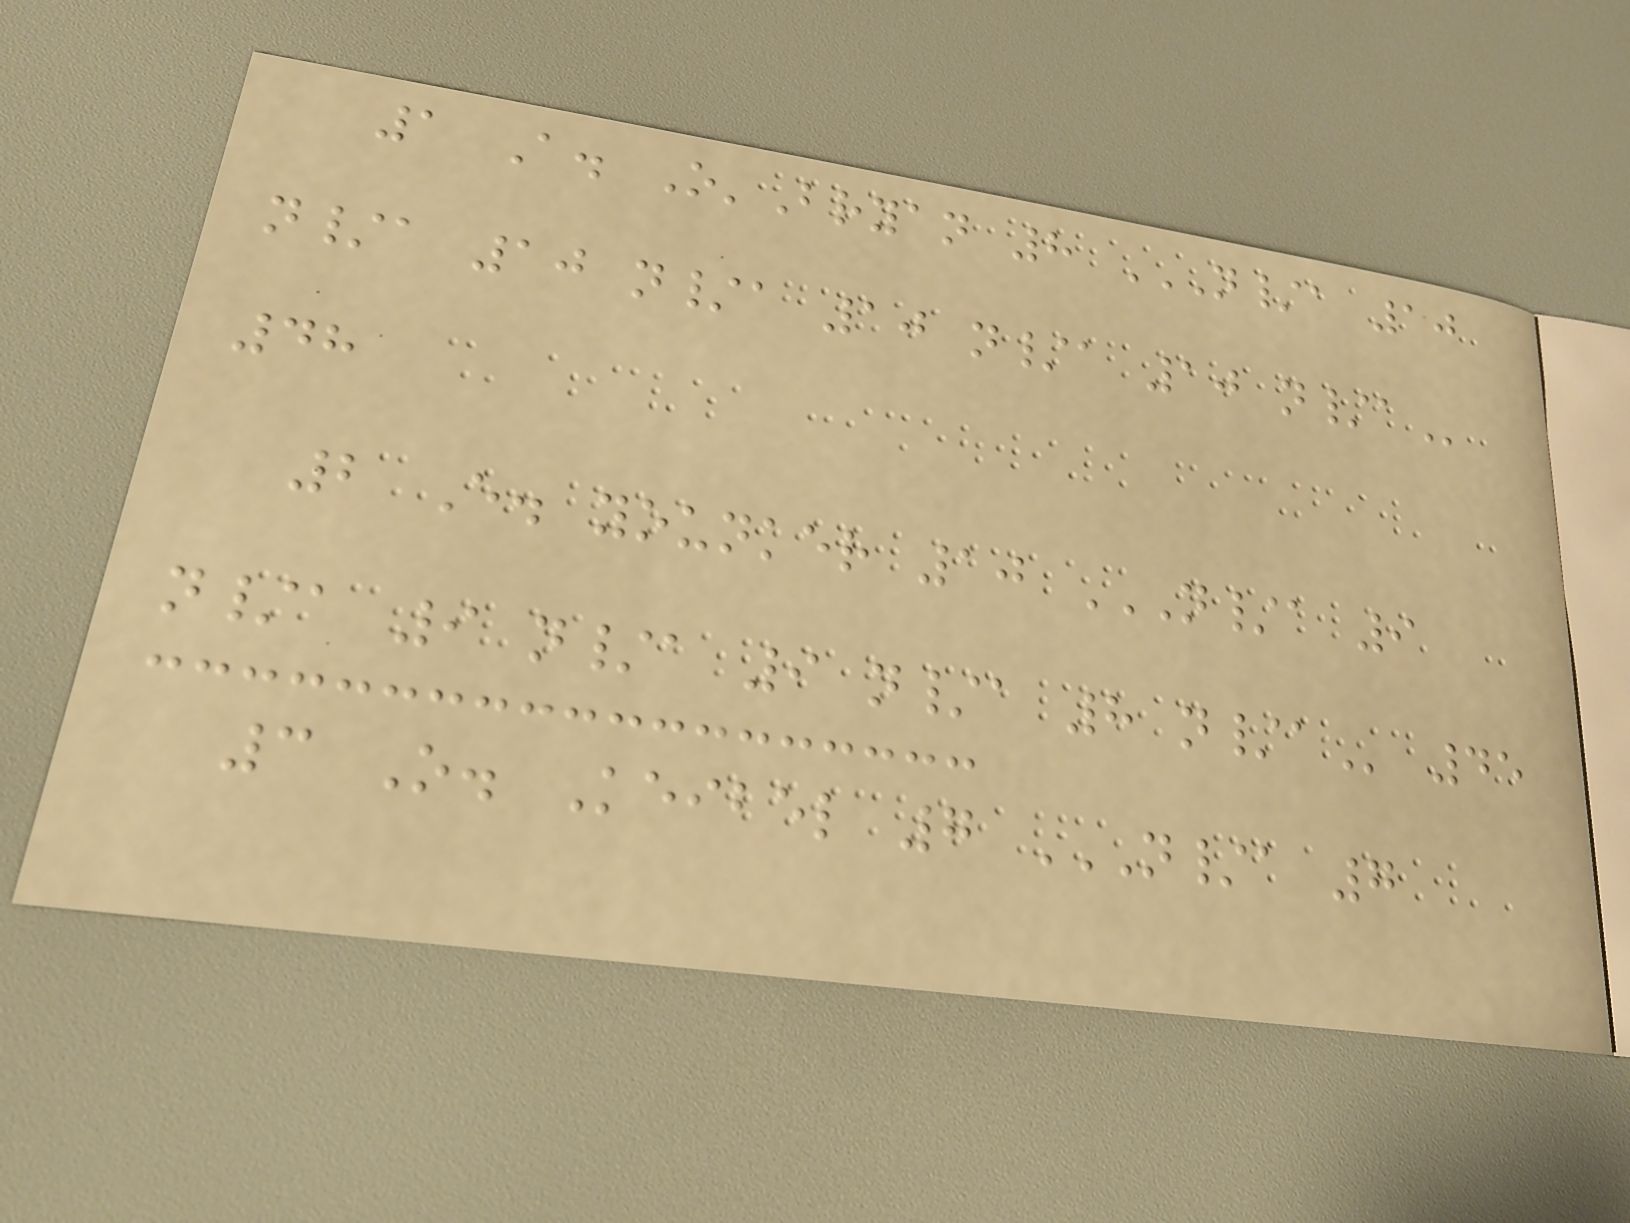1 A. O'Bryan 8 N/A 10
N/A 10 N/A 10 N/A 10 N/A
48
2 E. younker 10 N/A 9
N/A 9 N/A 9 N/A 8 N/A 45
3 O. Keibel 7 N/A 7
